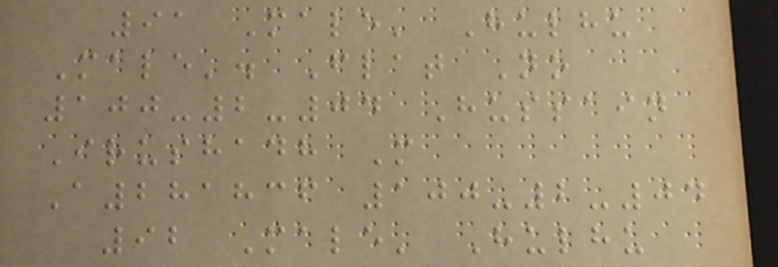91 Male' Hulhu
Male'. Flat No
100-2-04 Hussain
Irushadh M
A281836 100-2-04
92 Male' Hulhu
